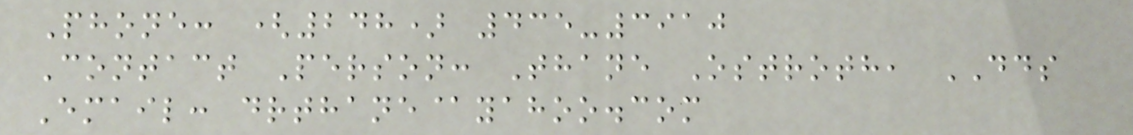Phone: (248) 435-3910
Contact Person: Thane Ostroth, DDS
Email: drthane@yahoo.com
